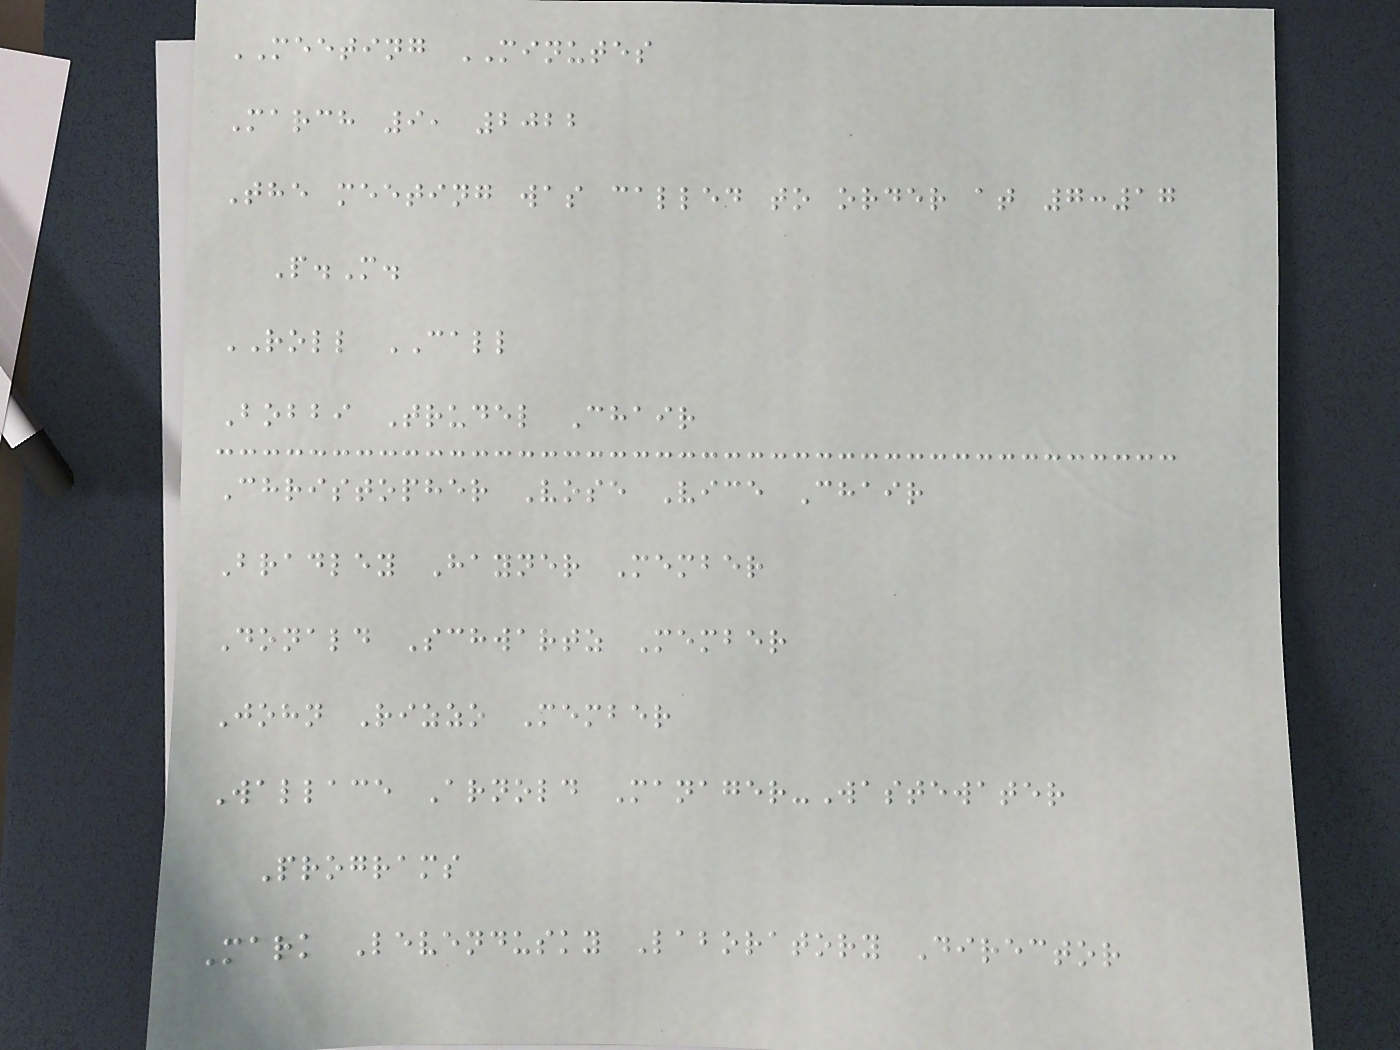MEETING MINUTES
March 9, 2022
The meeting was called to order at 7:17
P.M.
ROLL CALL
Bobbi Trudel Chair
Christopher Vose Vice Chair
Bradley Hayner Member
Donald Schwartz Member
John Rizzo Member
Wallace Arnold Manager-Wastewater
Programs
Mark Levendusky Laboratory Director
